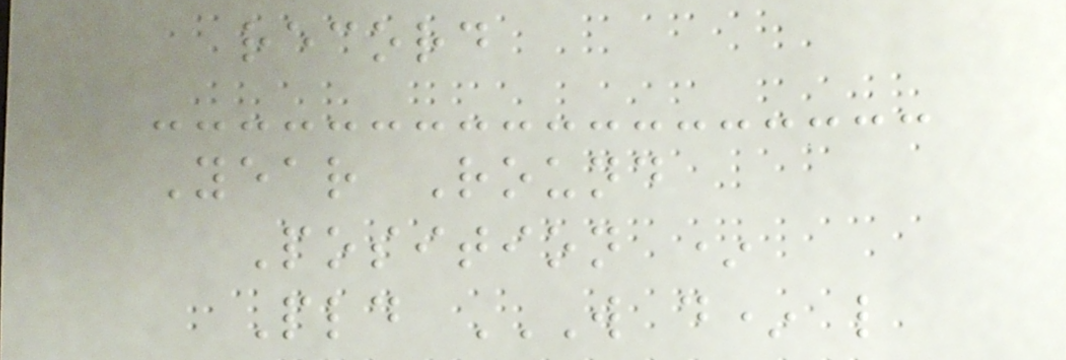record
Year Round
Position *
Pld W D* L
